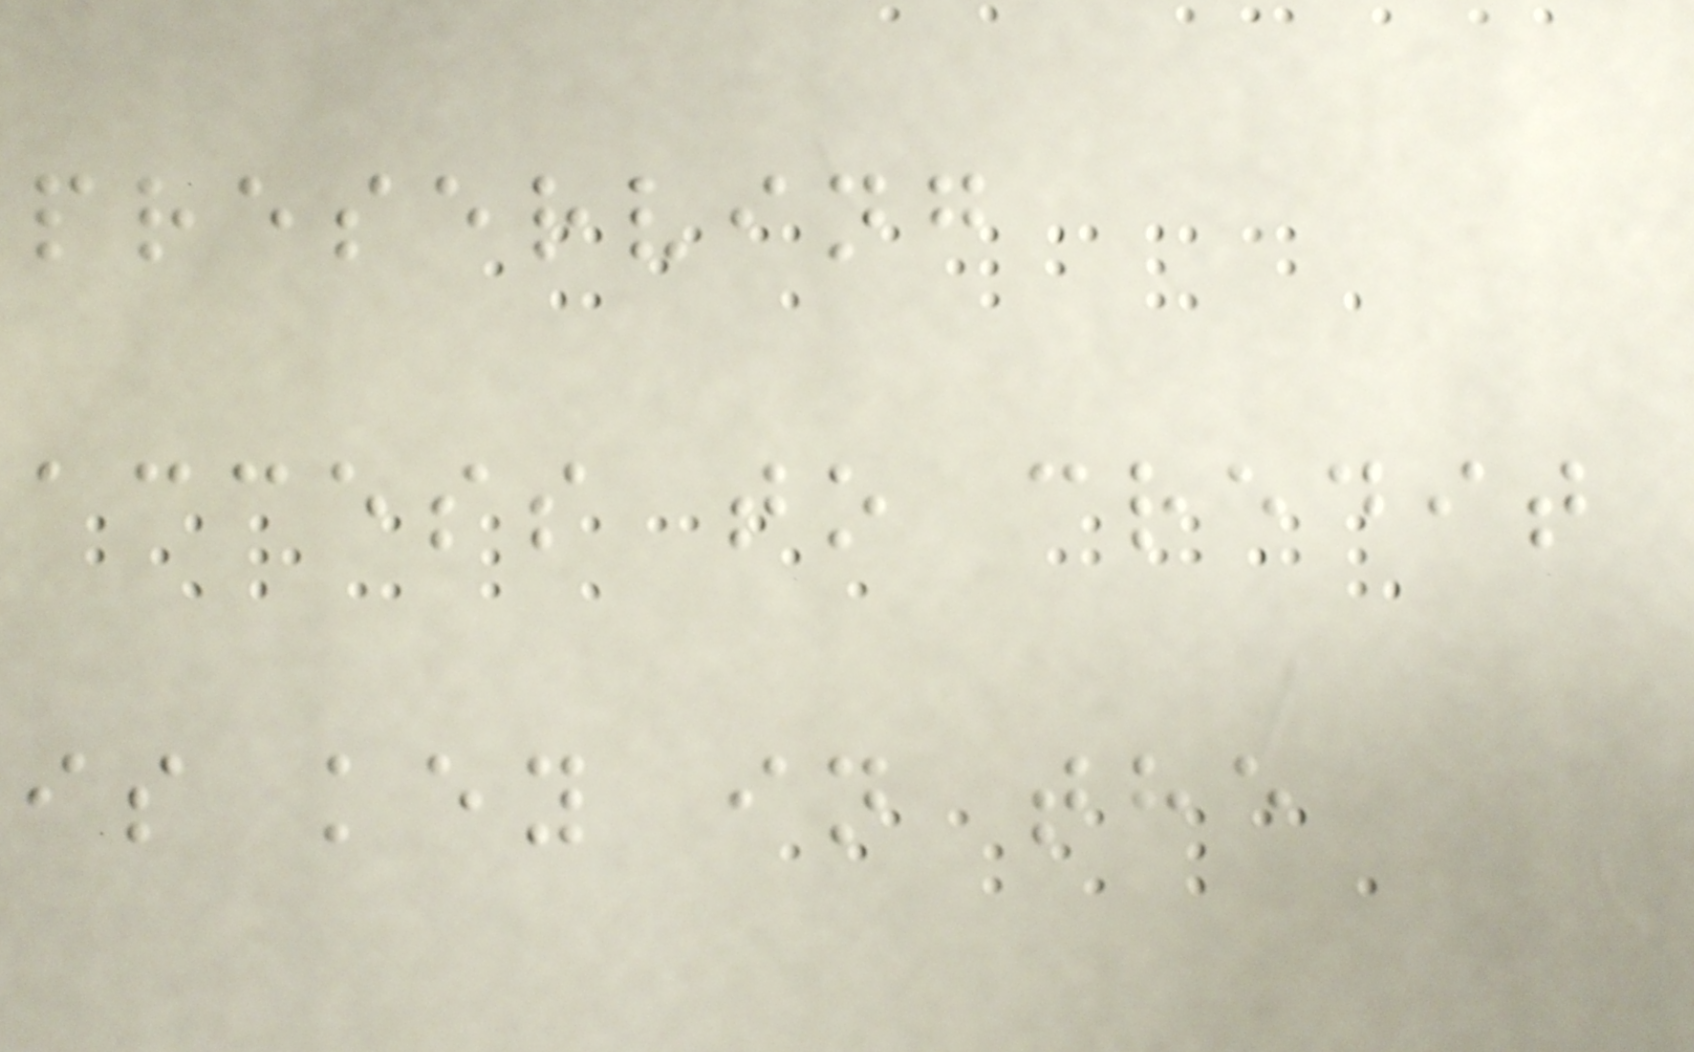preserving
access to credit
is key in the
